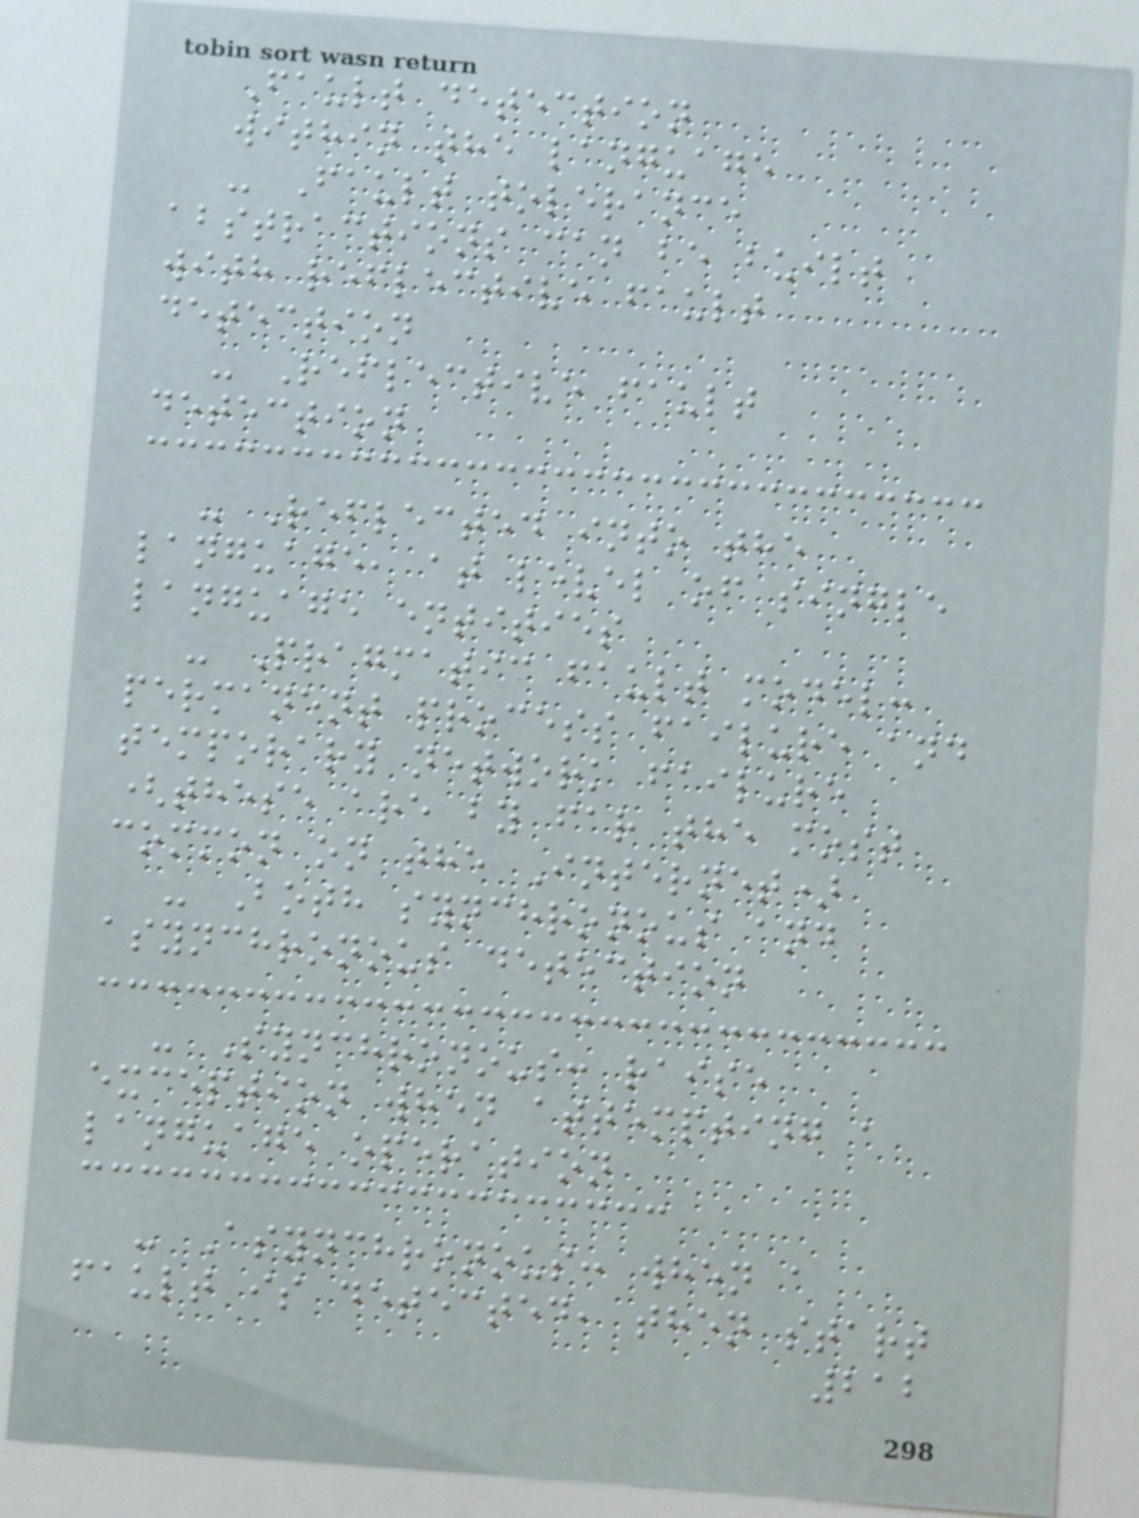Fault detection
within the language
- Fault tolerance
abstractions can be built
with reflective fault
detection
- Reflective fault
detection
- Reflected into the
language, at level of single
language entities
- Pragmatic fault model:
permanent process failure and
temporary network failure
(these are by far the most
common on the Internet)
- Both synchronous and
asynchronous detection
- Synchronous: raise
exception when attempting a
language operation
- Asynchronous: when a
fault is detected, then start
212
